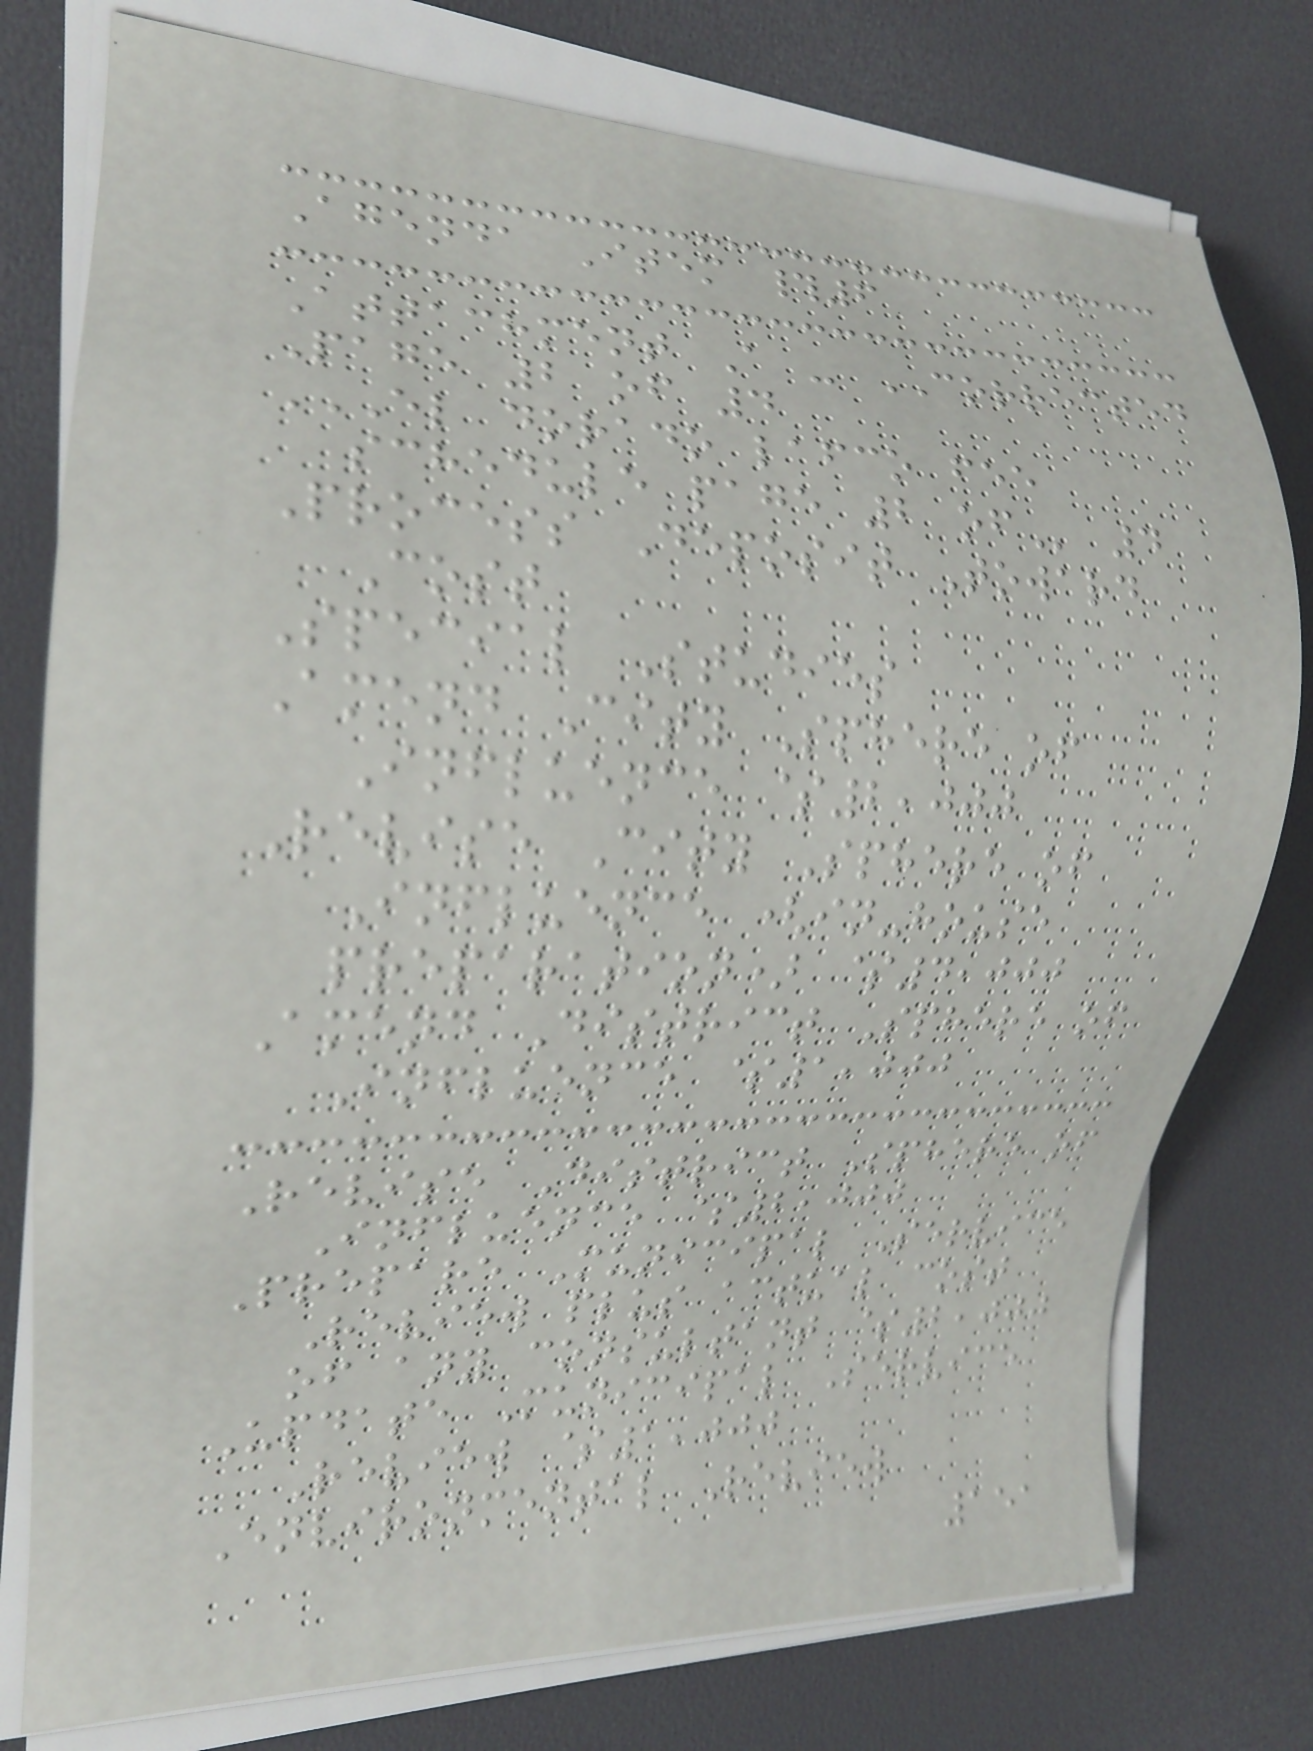Agenda Item #6
Attachment A - CORRECTED
Page 2 of 4
EL DORADO LAFCO FEE
SCHEDULE PAGE 2 OF 4
Process Deposit Toward
Cost
Special Studies
Amend City Sphere of
Influence $2,000
Revise City Sphere of
Influence (in-house
preparation) $4,000
Amend District Sphere of
Influence $1,000
Revise District Sphere of
Influence $2,000
Prepare Municipal Service
Review plus actual cost
of any consultant $2,000
Update Municipal Service
Review $1,000
Environmental Review
151
